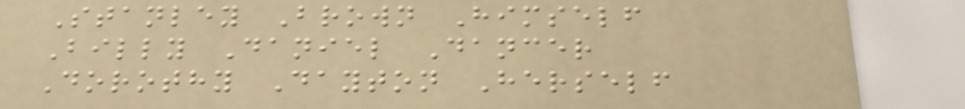Stanley Brown Himself
Billy Daniel Dancer
Dorothy Dayton Herself
